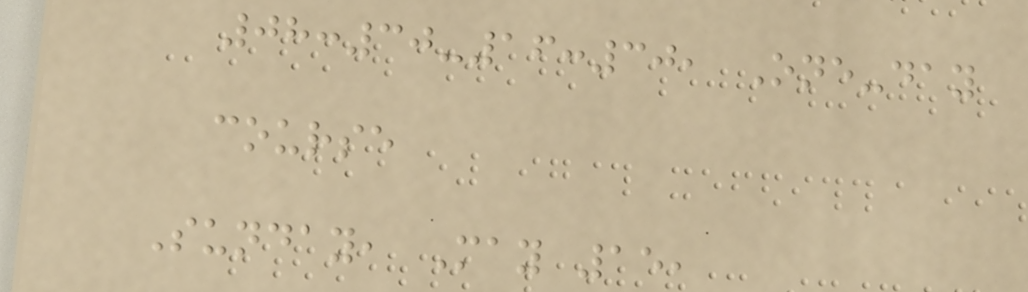08:30-16:30, One-day
course
Sunday, May 15,
